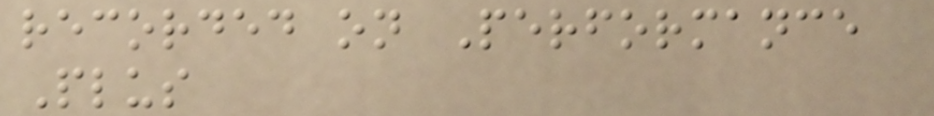recorded on Performance
Plus
